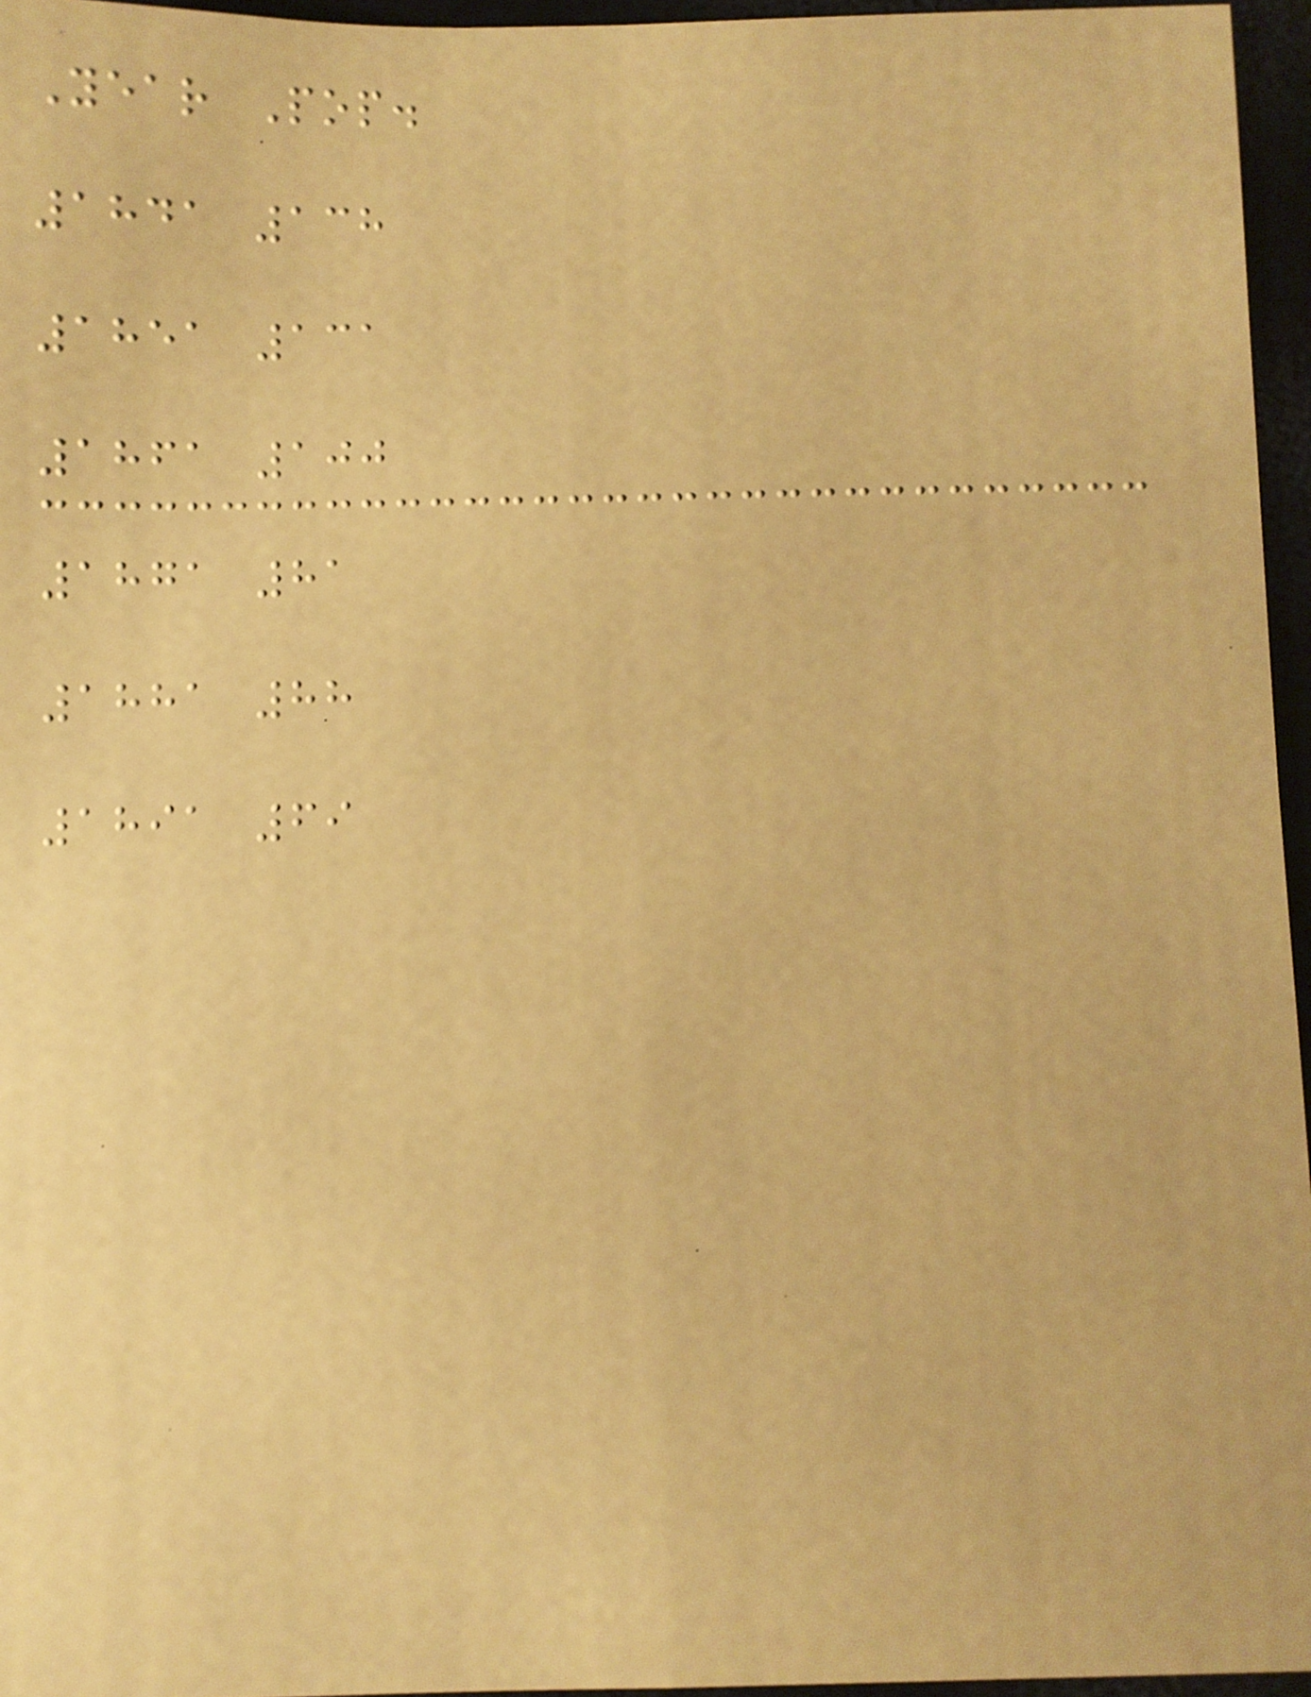Year Pop.
1841 138
1851 131
1861 100
1871 81
1881 88
1891 69
